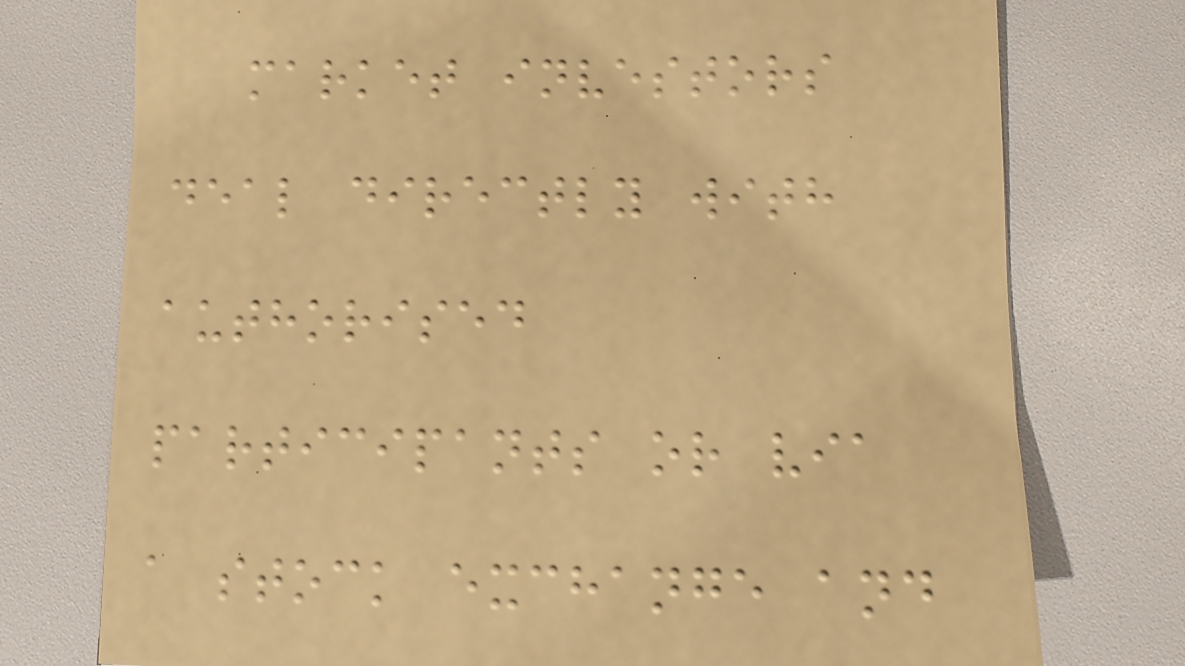market investors
deal directly with
authorised
participants or via
a stock exchange and
